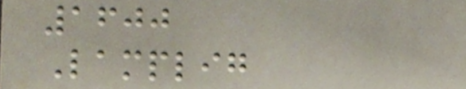1600
Lamplig
